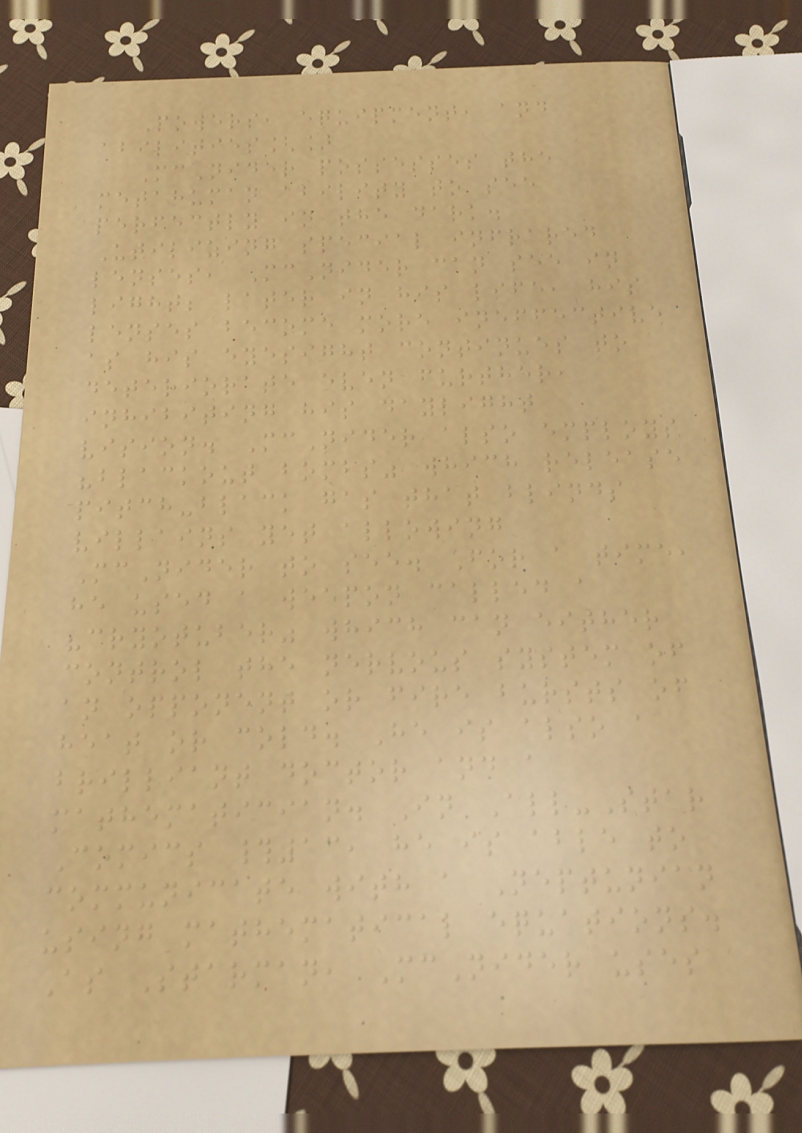Powers, equipment, and
abilities[]
McNider possesses the
metahuman ability to see
perfectly in the dark.
Utilizing special infrared
lenses, McNider can see in
light; later in his life, his
lenses become more ineffective
as his eyesight continues to
deteriorate even further,
inhibiting his daylight
vision. McNider also employs
"blackout bombs" which release
pitch-black gas that blinds
villains yet allowing
McNider to see. For a time,
he used a weapon called a
"cryotuber" which can either
control the nervous system of
an opponent or fire bursts of
heat or cold. He is also a
brilliant doctor and a
mathematician. In All-Star
Comics #13, he is able to
communicate with a Neptunian
using mathematical equations.
As Starman, McNider uses
